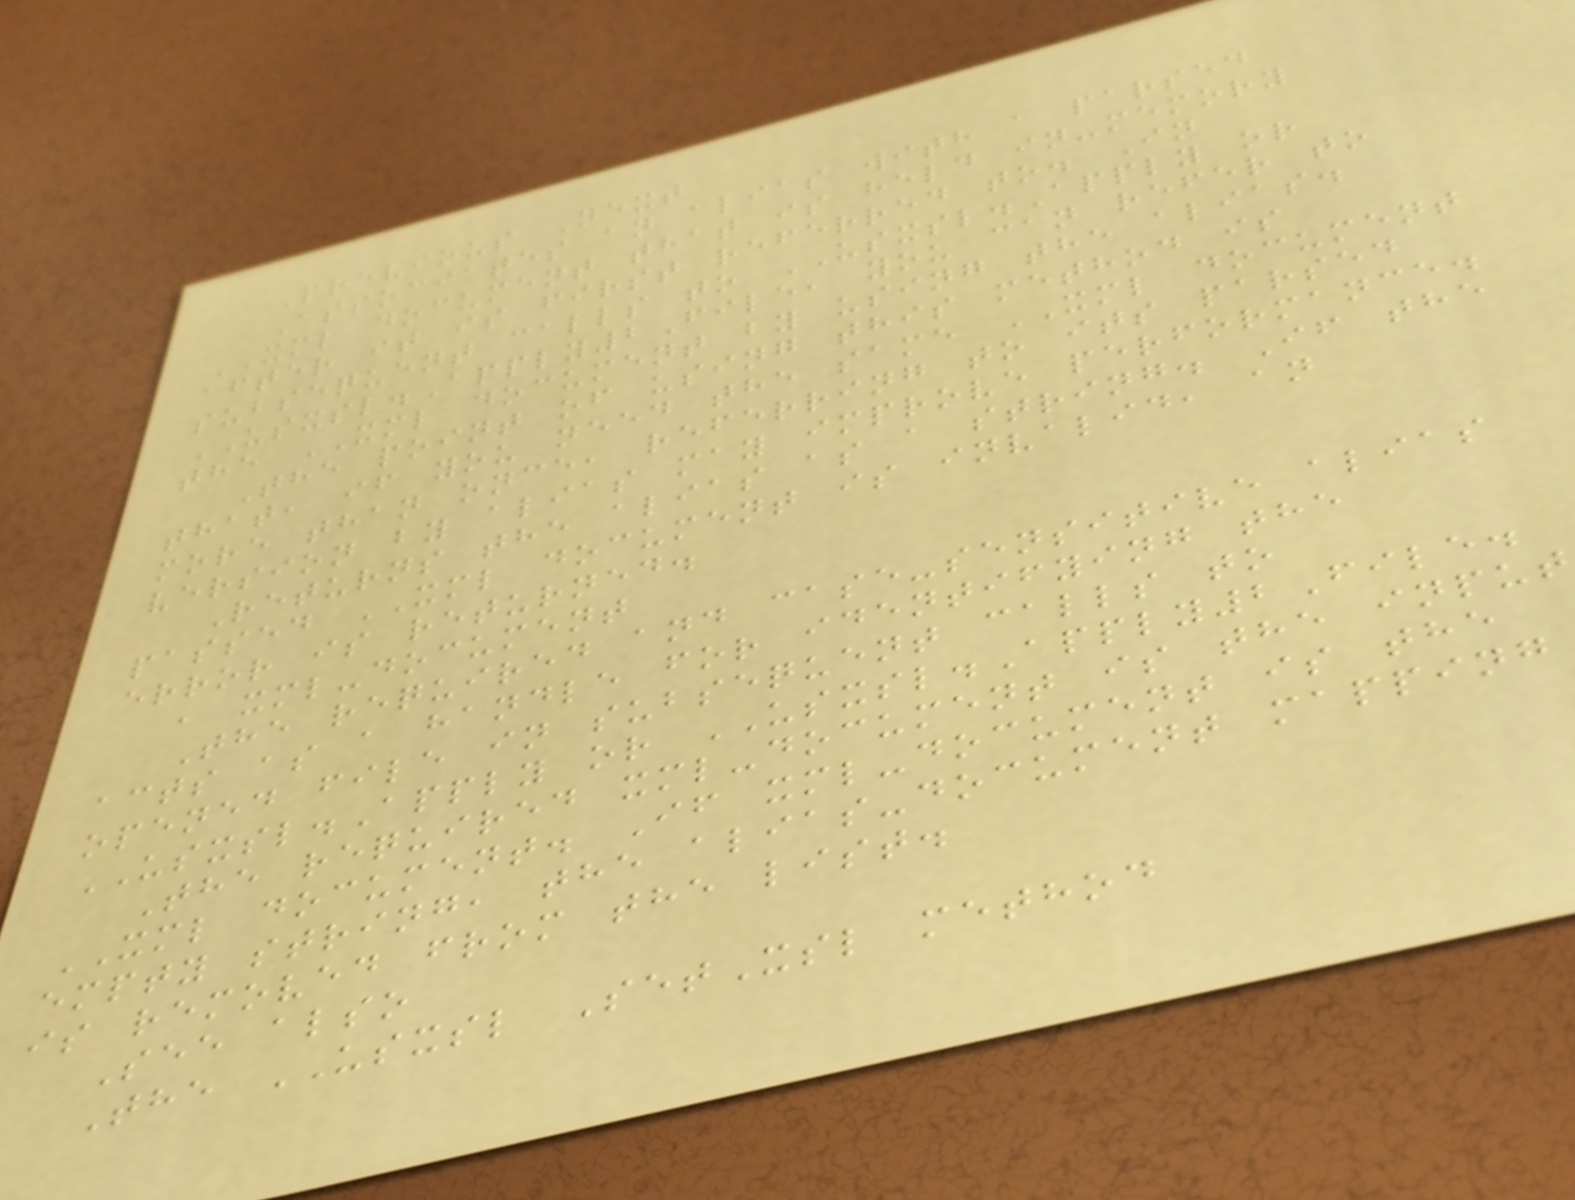Previous Next
Associates an alias with a parsed
XML document that is held in-memory
after it is first referred to. In
subsequent calls to USXSL.Apply or
USXSL.Apply2File, you can refer to
the XML document by using the alias.
The point of using this method is
that, if you need the same XML document
more than once, referring to its parsed
version by alias may improve performance.
Returns the alias as a string. If the
passed XML document is invalid, an
error is returned.
, xml-document
The required and case-sensitive alias
acts as a handle for identifying the
opened file in subsequent calls to
USXSL.Apply or USXSL.Apply2File.
The required xml-document is the input
XML document. If xml-document is the
empty string, the alias-document mapping
is removed from the list.
See also
The USXSL SetXsl method
